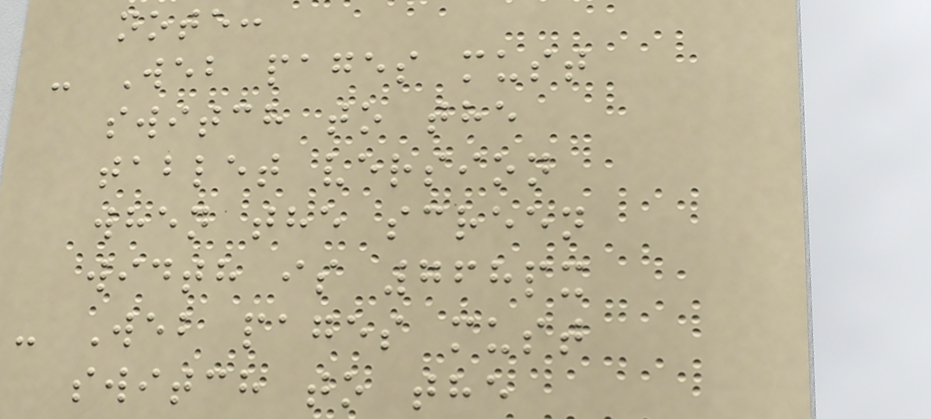note:
- Web pages must
switch to the
tablet version
when the screen
width is 768px
- Web pages must
switch to the
